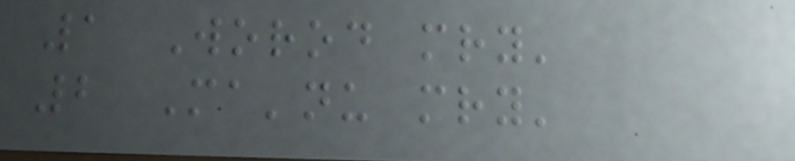1 Worod mry'
2 Ma'nu mry'
